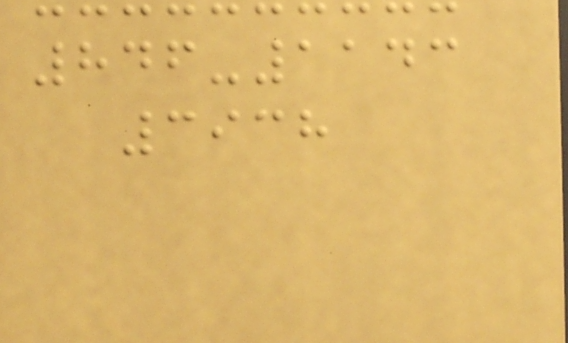846-1143
3938
